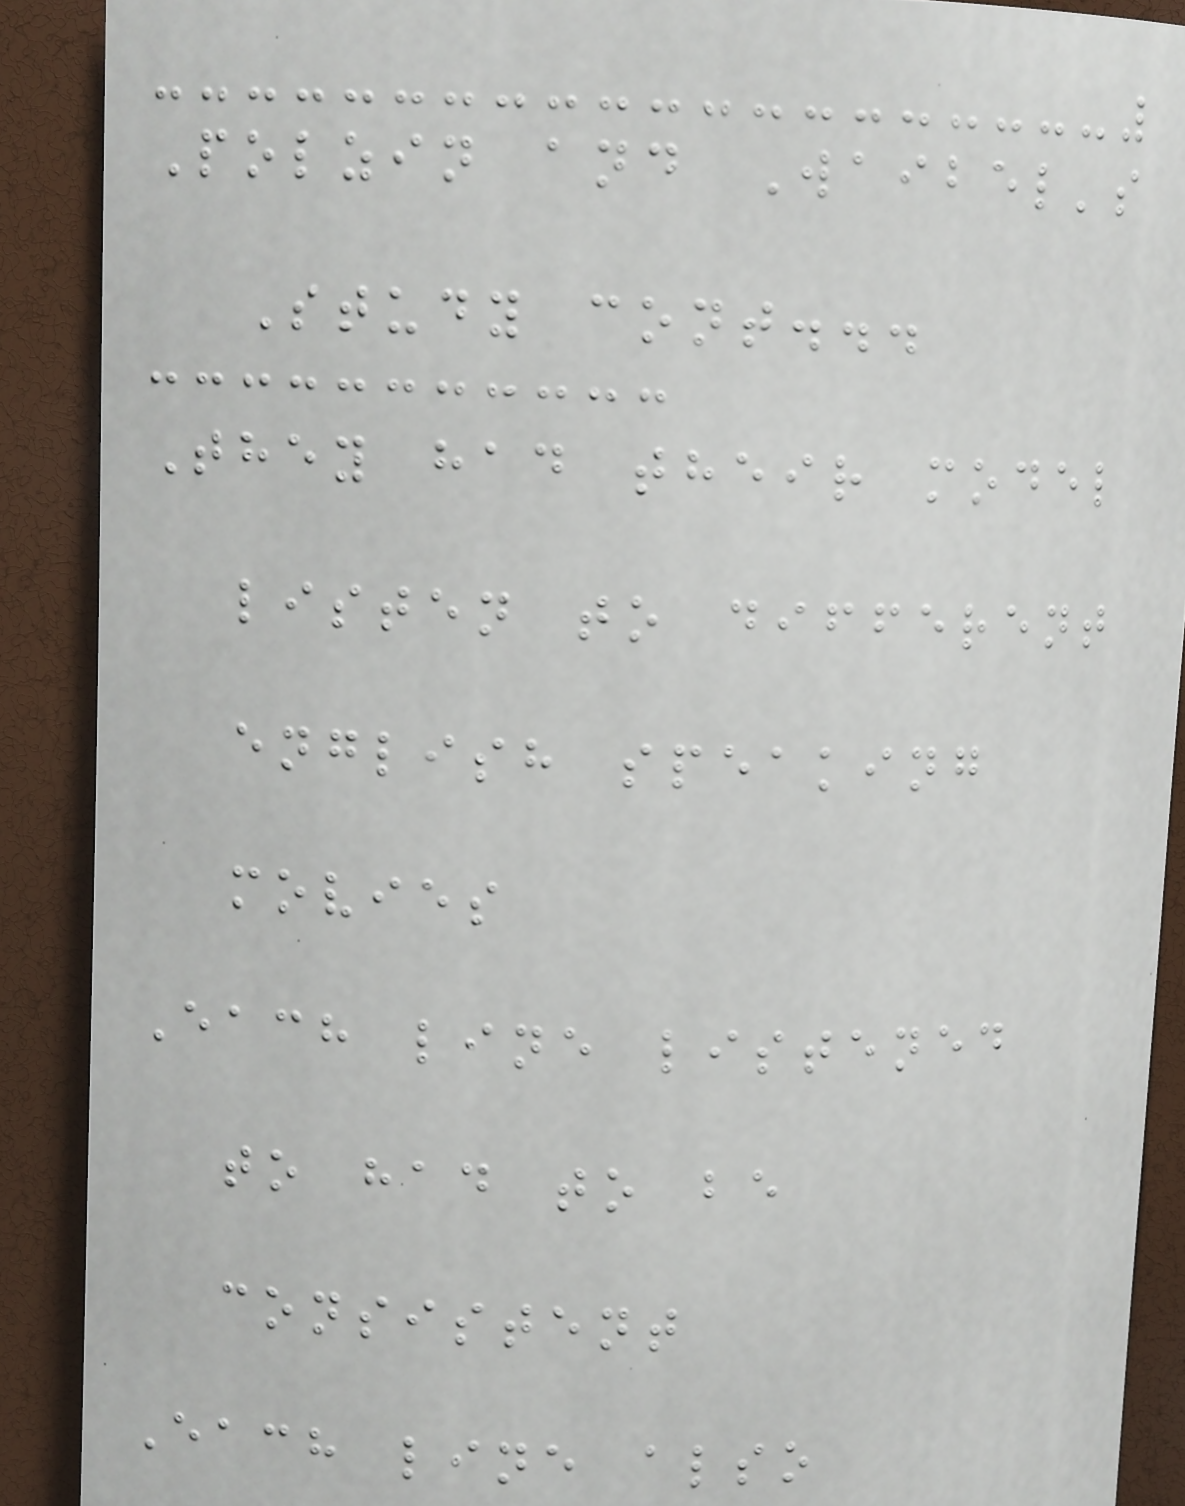Polzin and Waibel's
Study cont...
They had their model
listen to different
english speaking
movies
Each line listened
to had to be
consistent
Each line also
